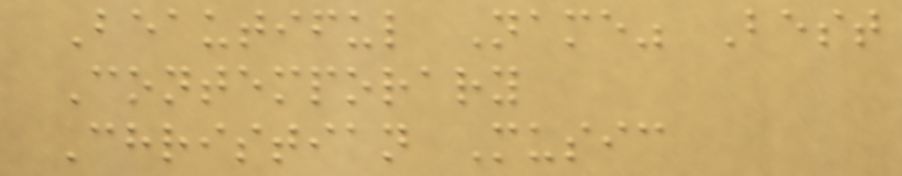Beautiful Name" Best
Contemporary
Christian Music
